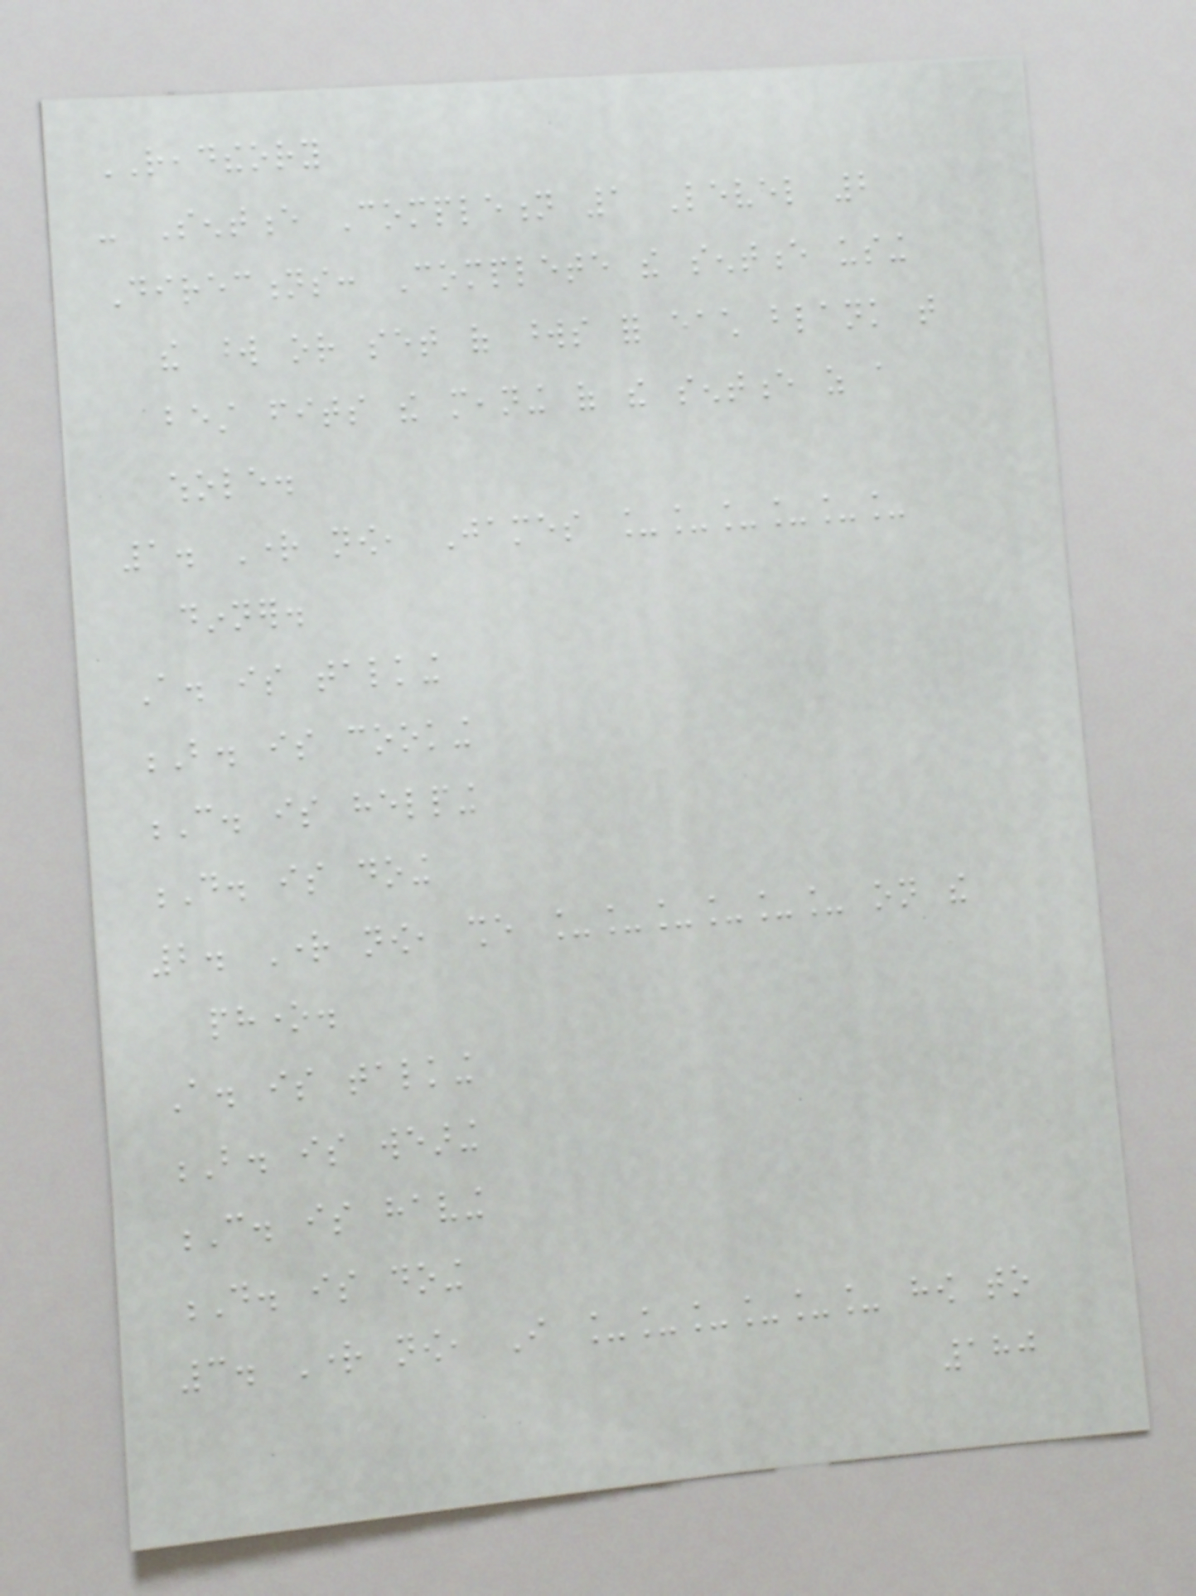READTHEORY
- Sentence Completion 1 Level 2
Directions: Complete the sentence using
the word or set of words for each blank that
best fits the meaning of the sentence as a
whole.
1. Right now, James ______
dinner.
A. is talking
B. is cooking
C. is helping
D. is doing
2. Right now, she ______ on the
phone.
A. is talking
B. is wearing
C. is having
D. is doing
3. Right now, I ______ how to
180
